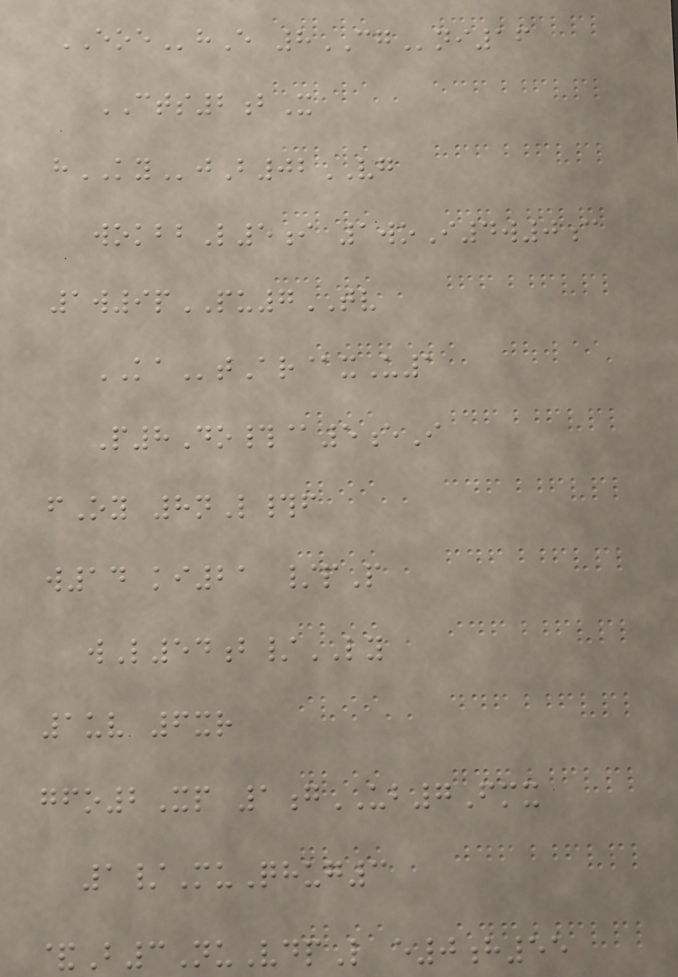EOEhE 8CGni16
CTS2bX
hKYjB02VG
wokbbL5i 1woI4w0c
1w9pPU7TV
KAtAr@xU1
P8Do#@5eI
fOy 8nL#f
w14 ki21 /pP
wL54b/LY
1uv 6xr
gfo2Xp 1gUB7Fmx
1/MuQhug3
&B3NuVdpL e0h55
